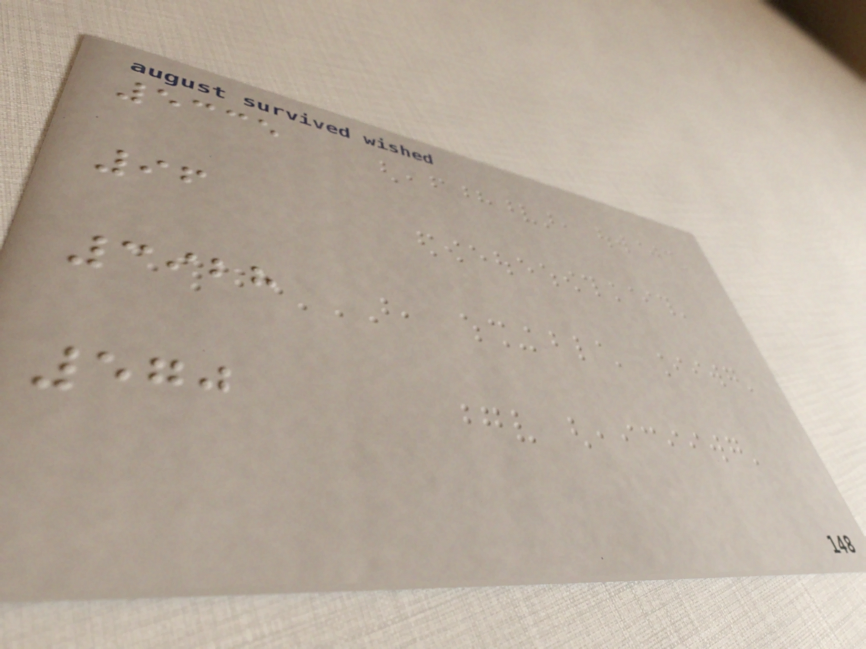5335
96
3928
570
